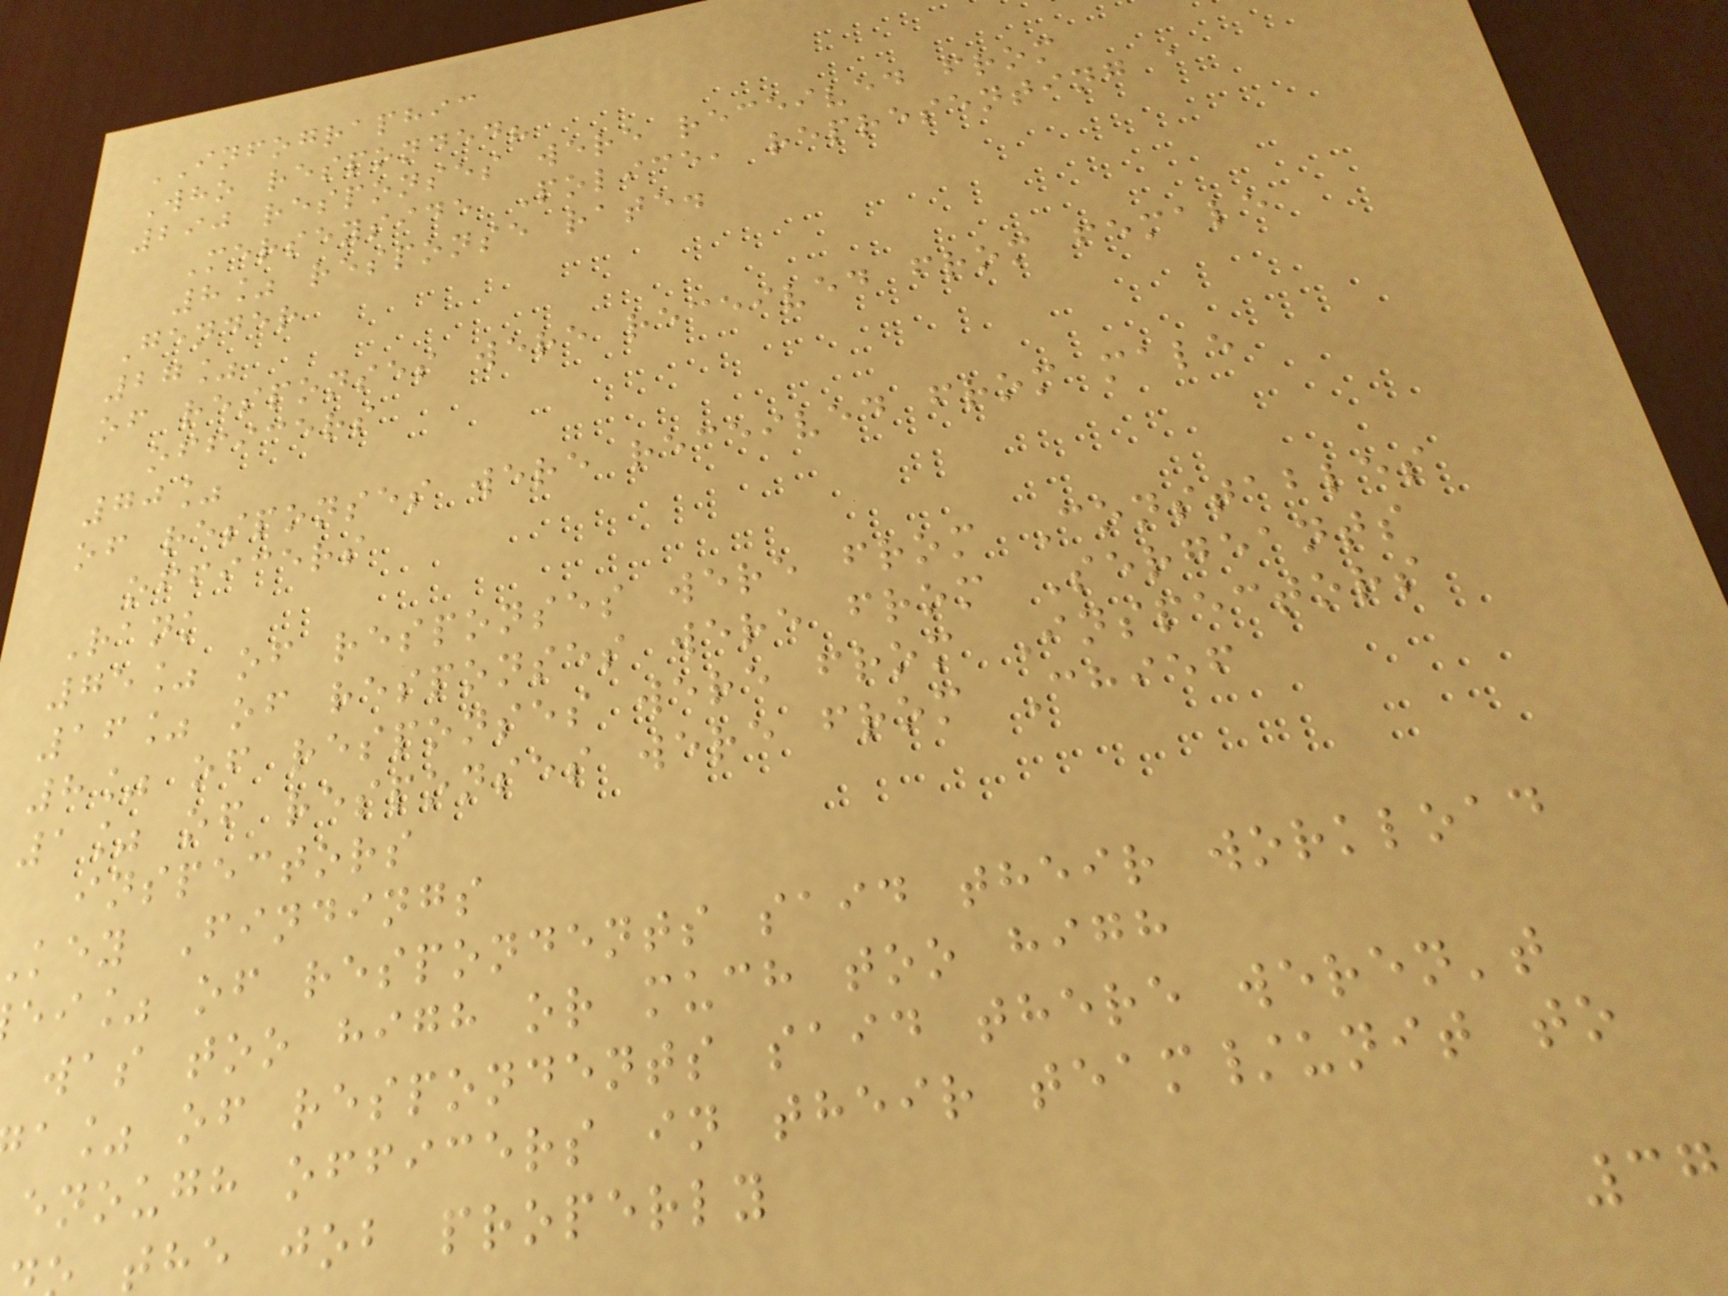INFOGRAPHIC
Who responded?
290 responses were received from
Merseyside Police, representing a
8% response rate.
Gender
27%
of responses were received from female
officers
70%
of responses were received from male
officers
Rank
75% of responses were from Constables
16% of responses were from Sergeants
8% of responses were from Inspectors
1% of responses were from Chief
inspectors
key Findings
ei% of respondents said their workload
was too high or much too high
a% of respondents said there weren't
enough officers in their team/unit to
the job properly
37
